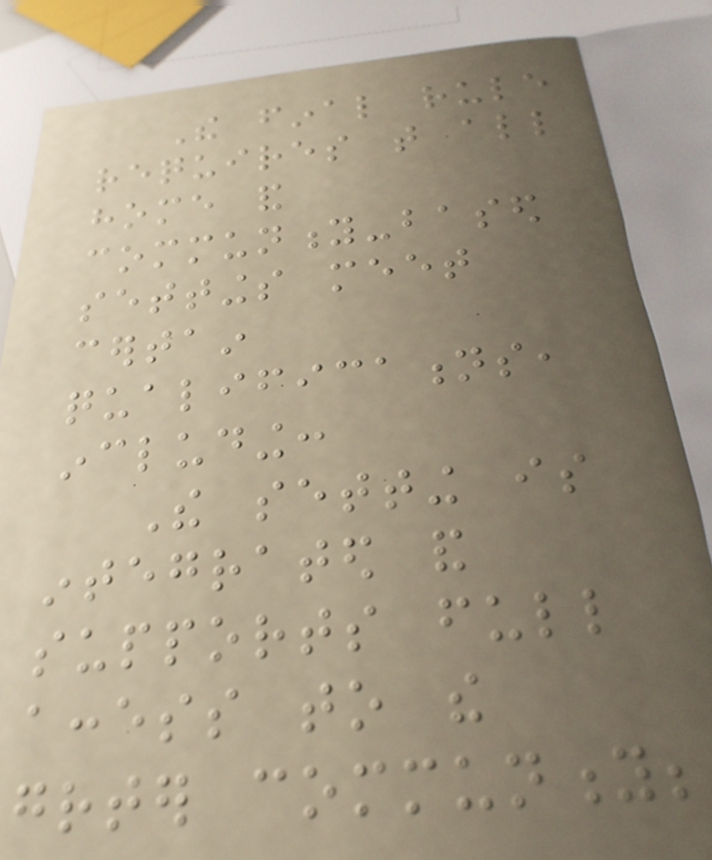The final rule
requires that all
home and
community-based
settings meet
certain
qualifications,
including:
The setting is
integrated and
supports full
access to the
greater community;
